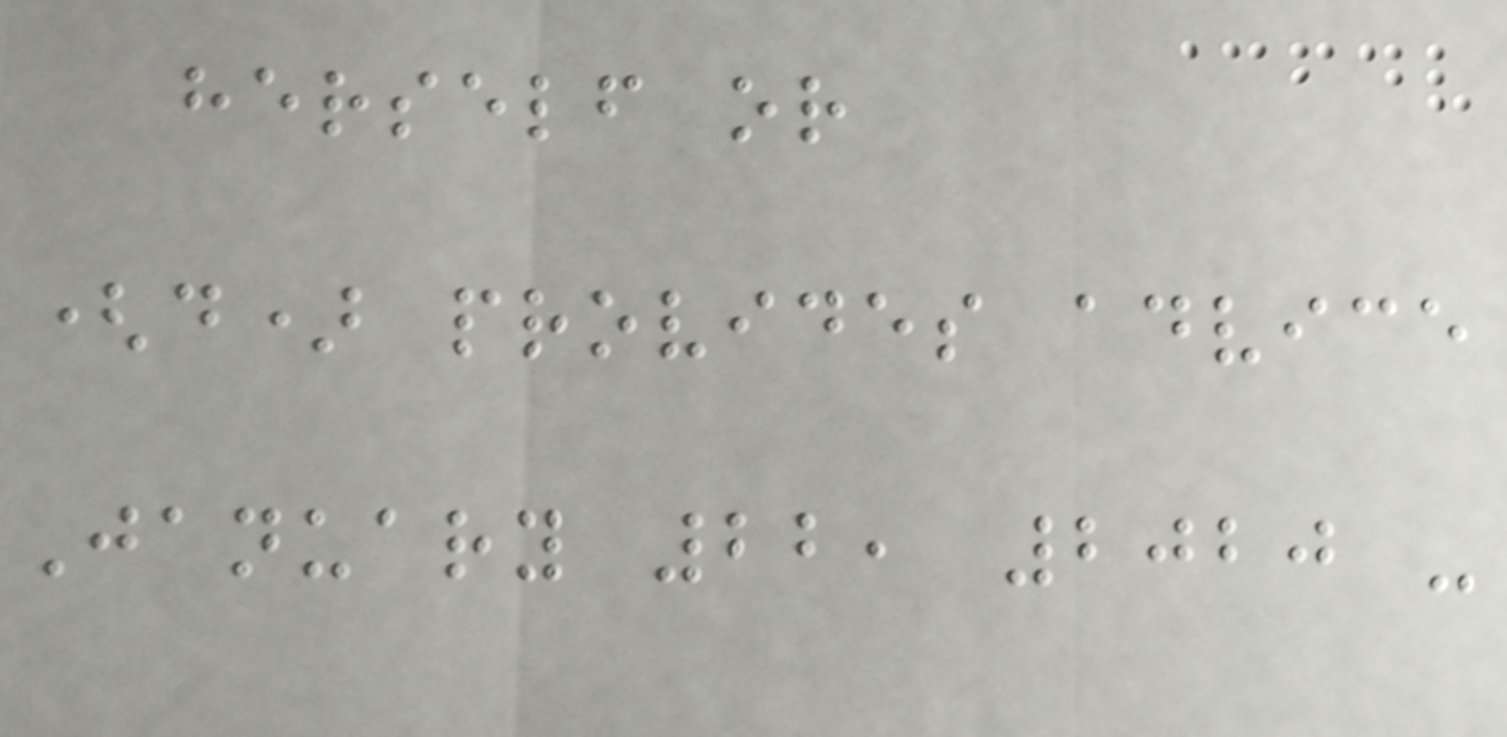herself or
(d) provides advice
January 22, 2020 -
